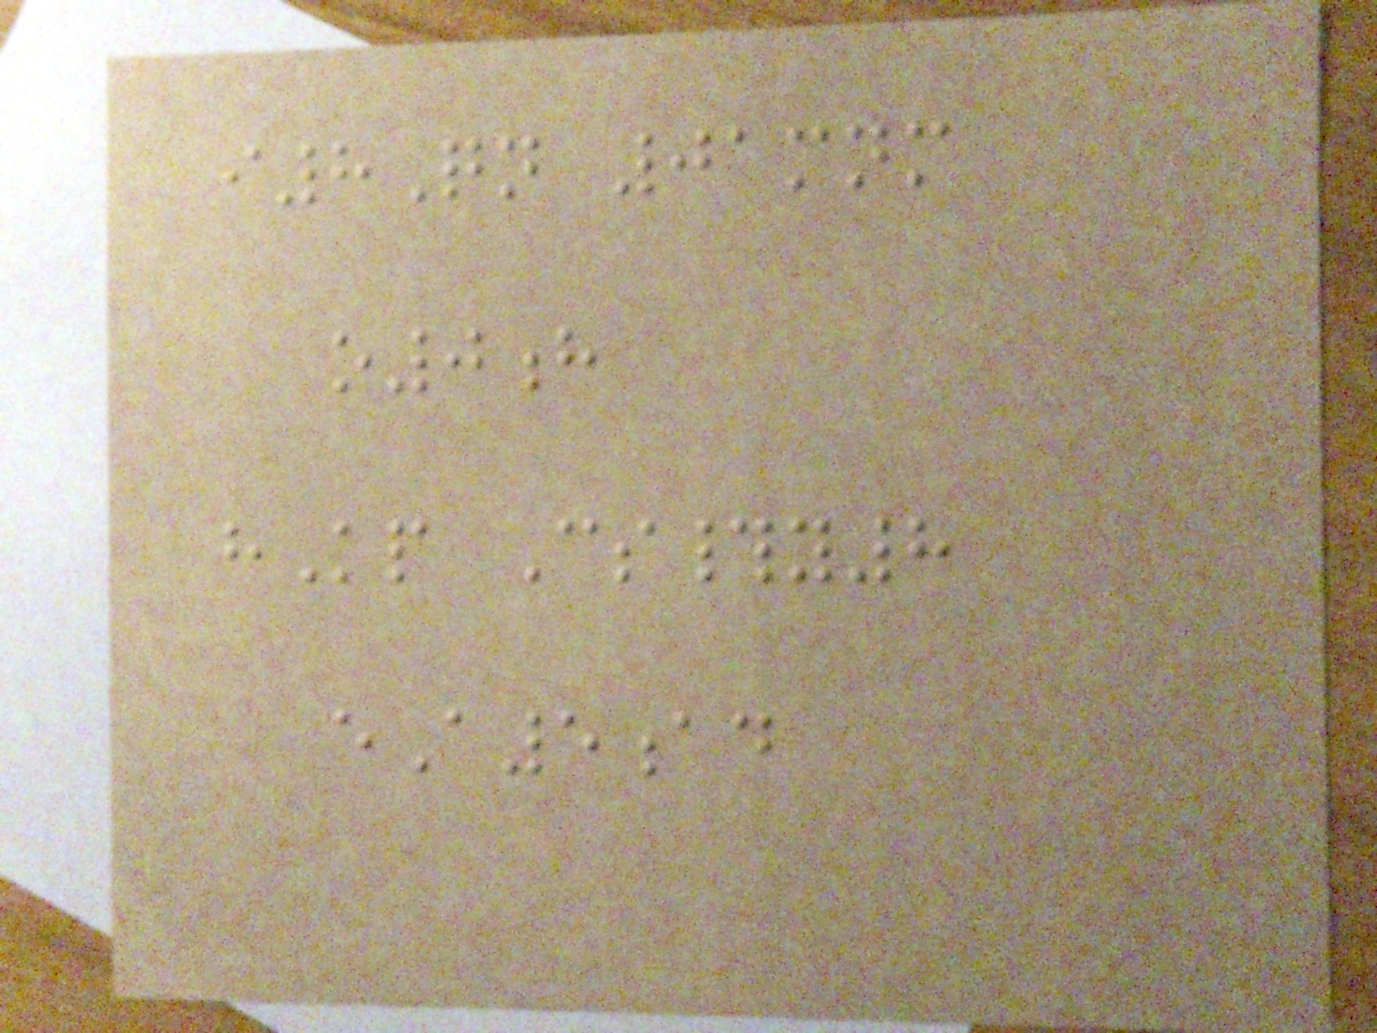i8Qn 01mnm
o0h
hKp Cs#y8
eA5ad
